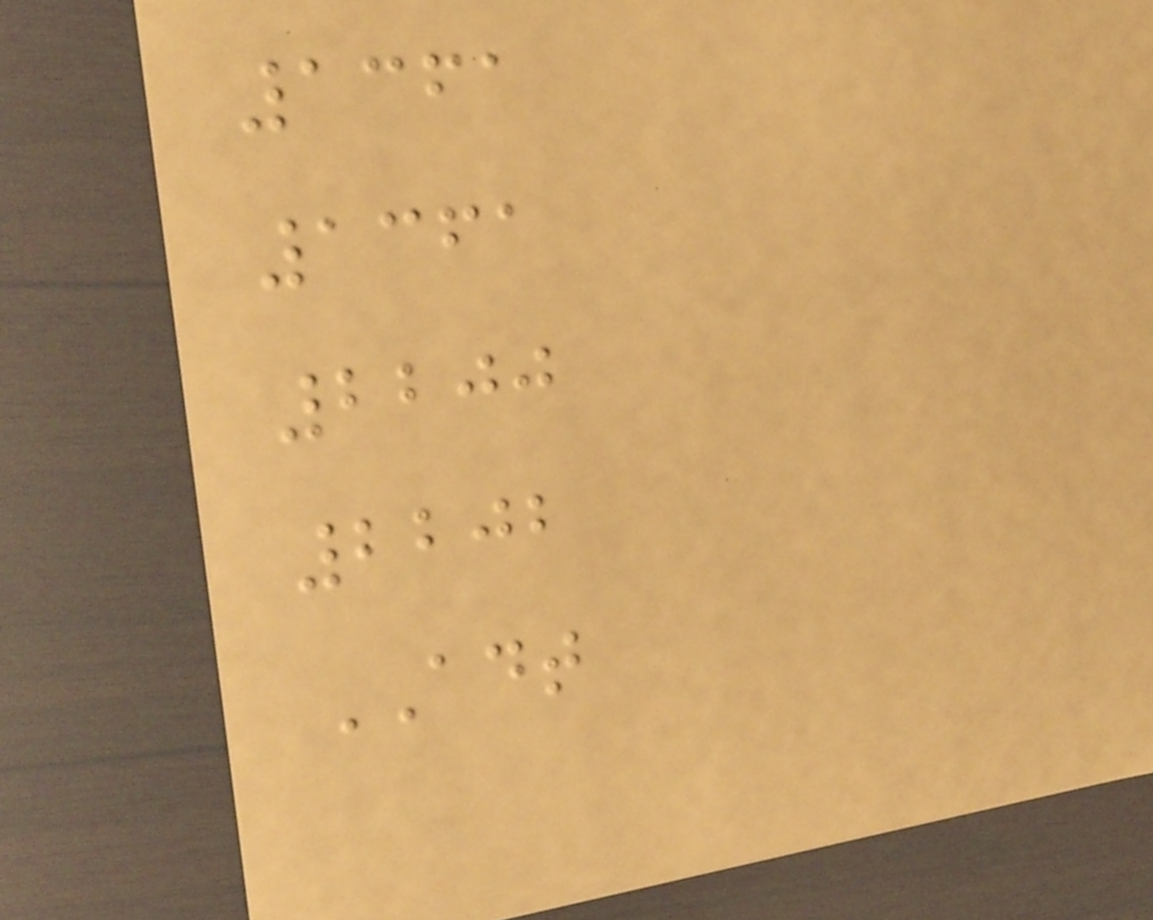1361
1361
2200
2202
ADT
